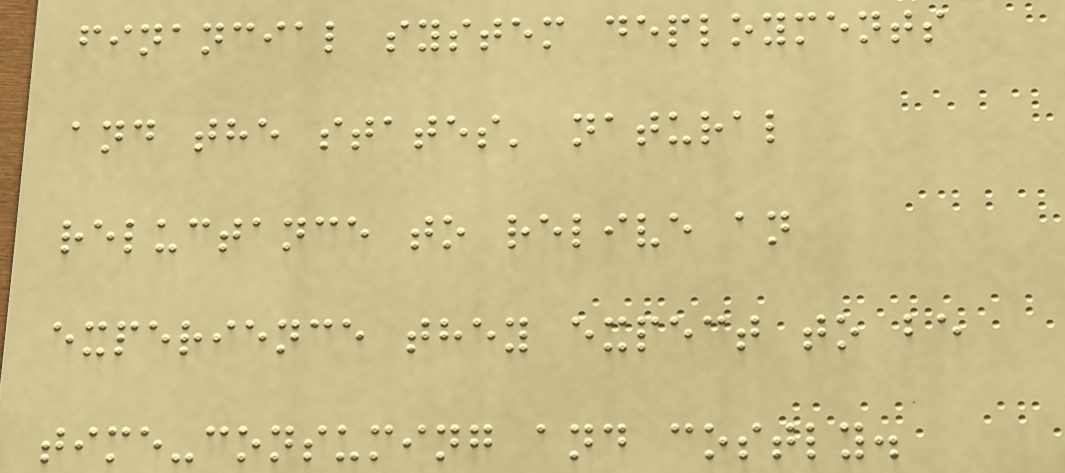financial system deployments
and the states' natural
reluctance to relive an
experience they expect to be
time-consuming and costly.
